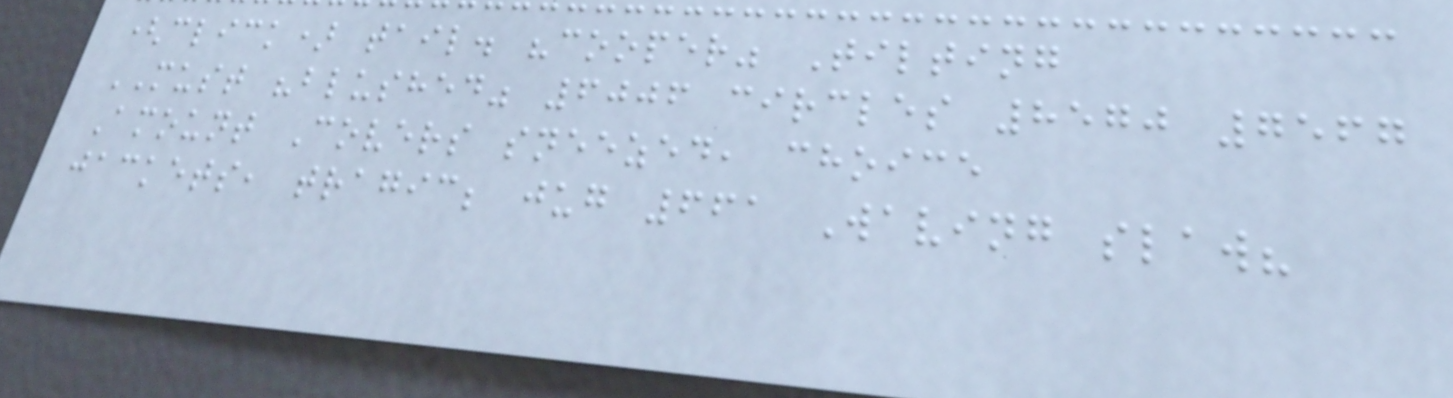(click) tail. "cooper" Tilting
MUST "blushed" 6006 circles 8570 7567
Amount Covers sneezed, choice
jackets, tragic; jug 661 Waving slaw?
